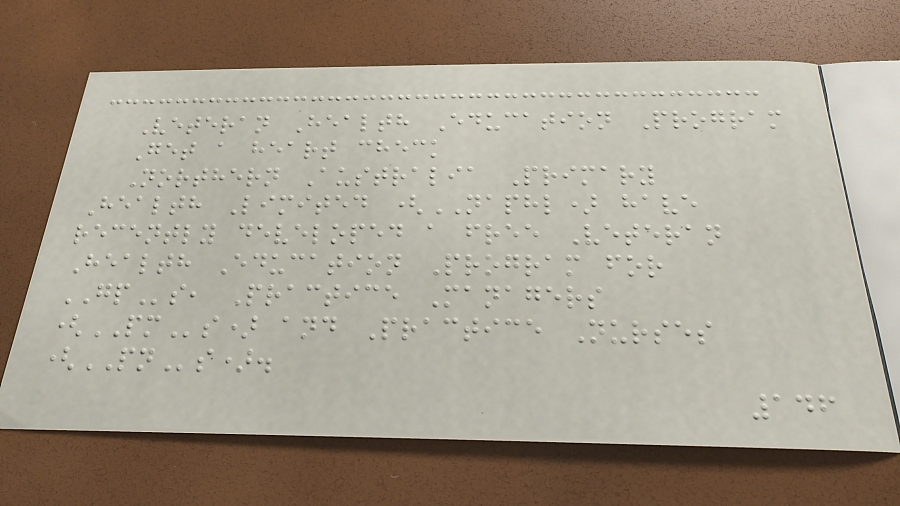Veteran Health Education Program
Get a heart check
Northern Australia Primary
Health Limited (NAPHL) have
recently developed a free Veteran
Health Education Program for
GPs, Practice Managers
(PMs) and Practice Nurses
(PNs).
146
